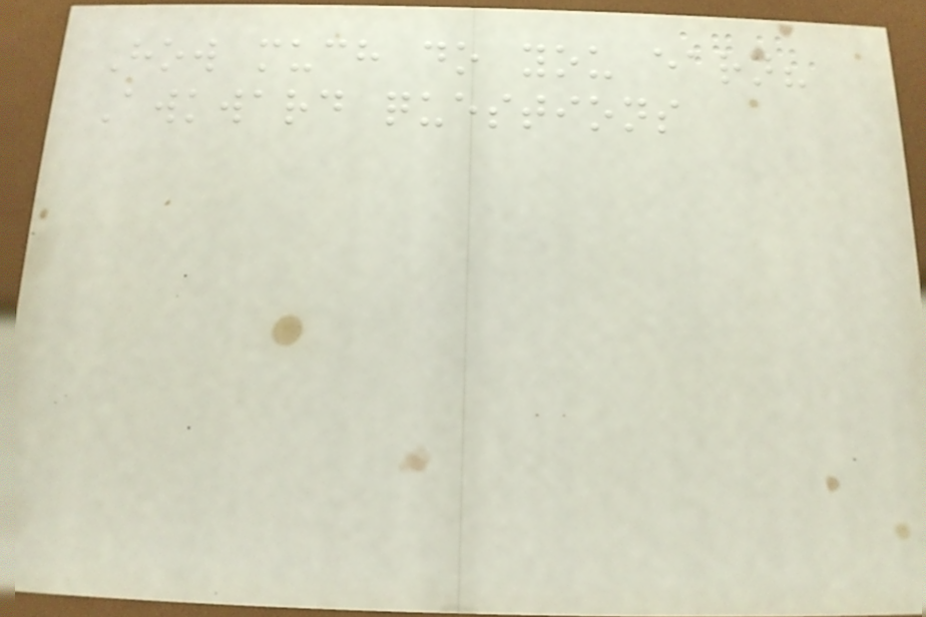How much do you earn?
Awkward questions
